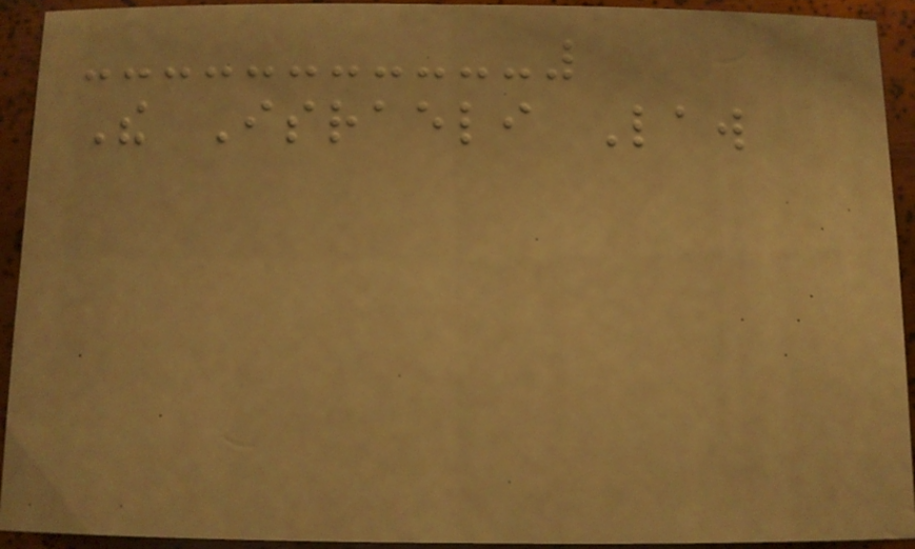The Israeli Law
